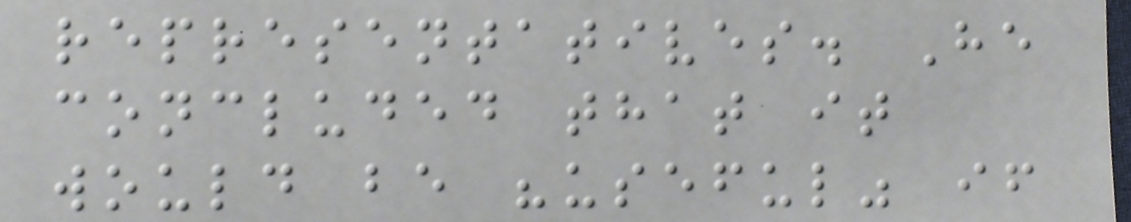representatives. He
concluded that it
would be "useful" if
